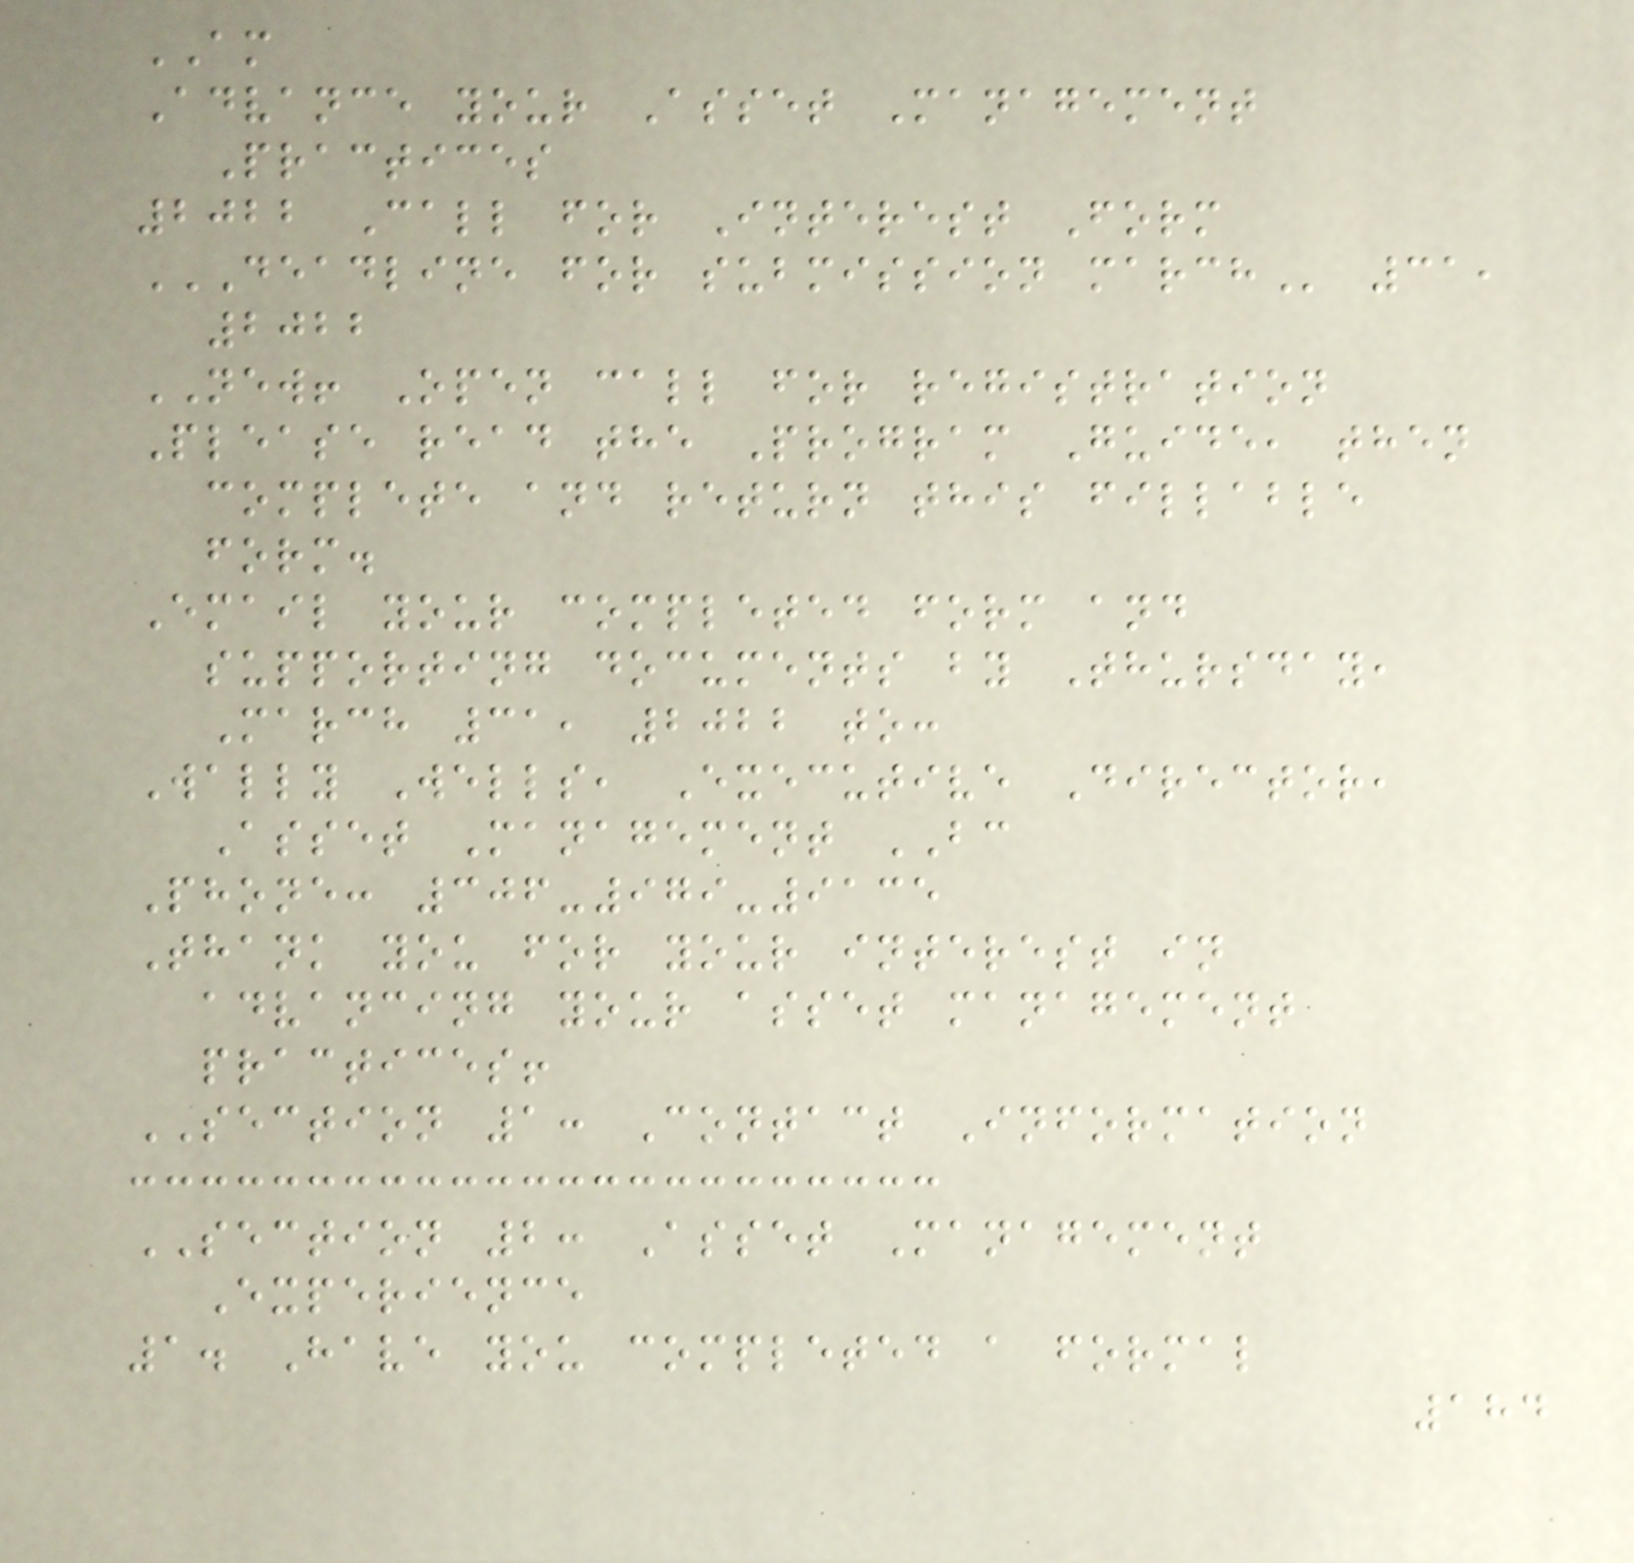AM
Advance your Asset Management
Practices
2022 Call for Interest Form
DEADLINE FOR SUBMISSION MARCH 31,
2022
NEW! Open call for registration
Please read the Program Guide, then
complete and return this fillable
form.
Email your completed form and
supporting documents by Thursday,
March 31, 2022 to:
Wally Wells, Executive Director,
Asset Management BC
Phone: 306-979-9135
Thank you for your interest in
advancing your asset management
practices!
SECTION 1: Contact Information
SECTION 2: Asset Management
Experience
1. Have you completed a formal
184
